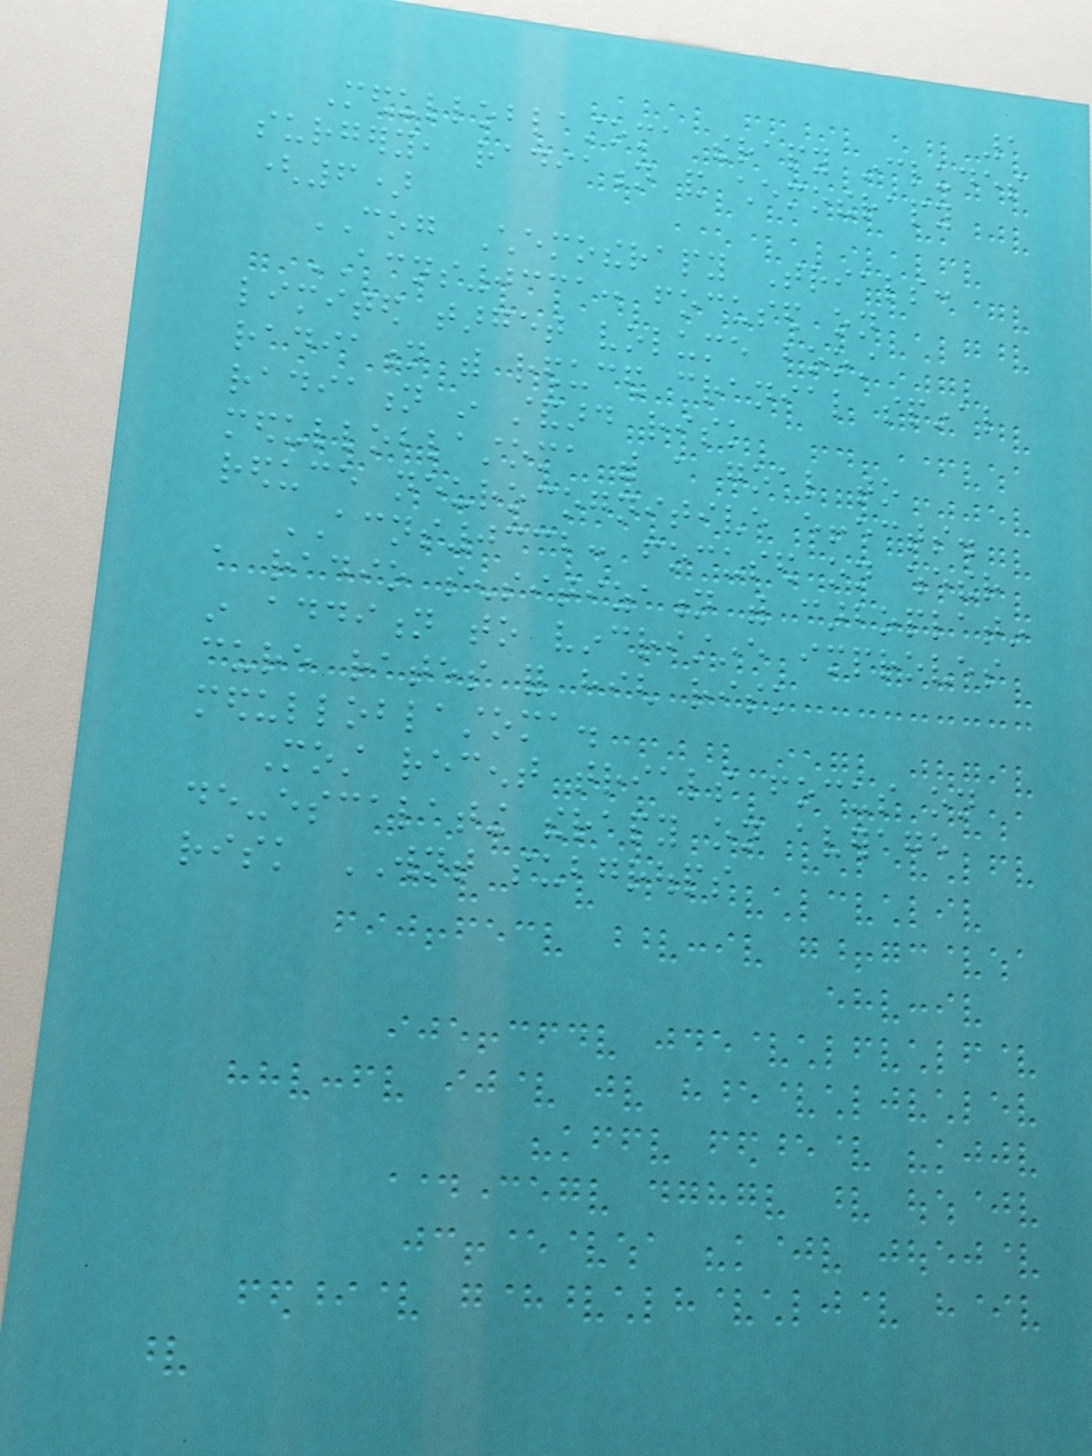1
Medulloblastoma therapy includes
surgery, radiation and chemotherapy
(6)
COG Chemotherapy Trials:
ACNS0331: focused on
limited target volume boost
radiation with reduced cranial spinal
radiation in standard risk
medulloblastoma with a goal to
reduce neurocognitive effects.
ACNS0332: focused on whether
a radio sensitization with carboplatin
in addition to vincristine improves
cure rates for high risk
medulloblastoma.
Most recent trials focus on
de-escalating therapy on average
risk WNT subgroups
